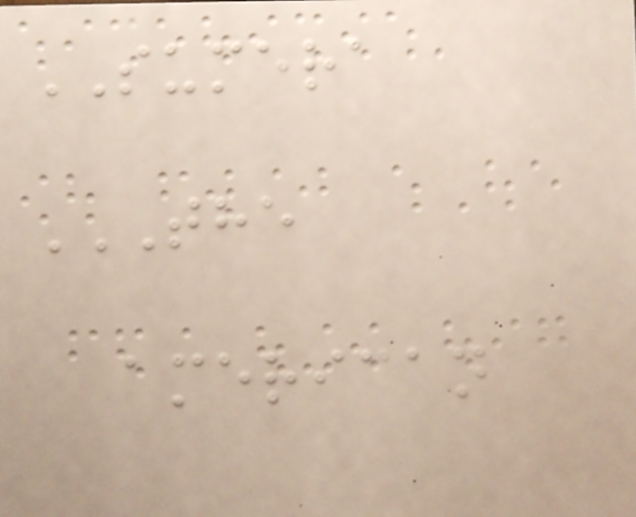SUMERA
THE
AMERICAN
